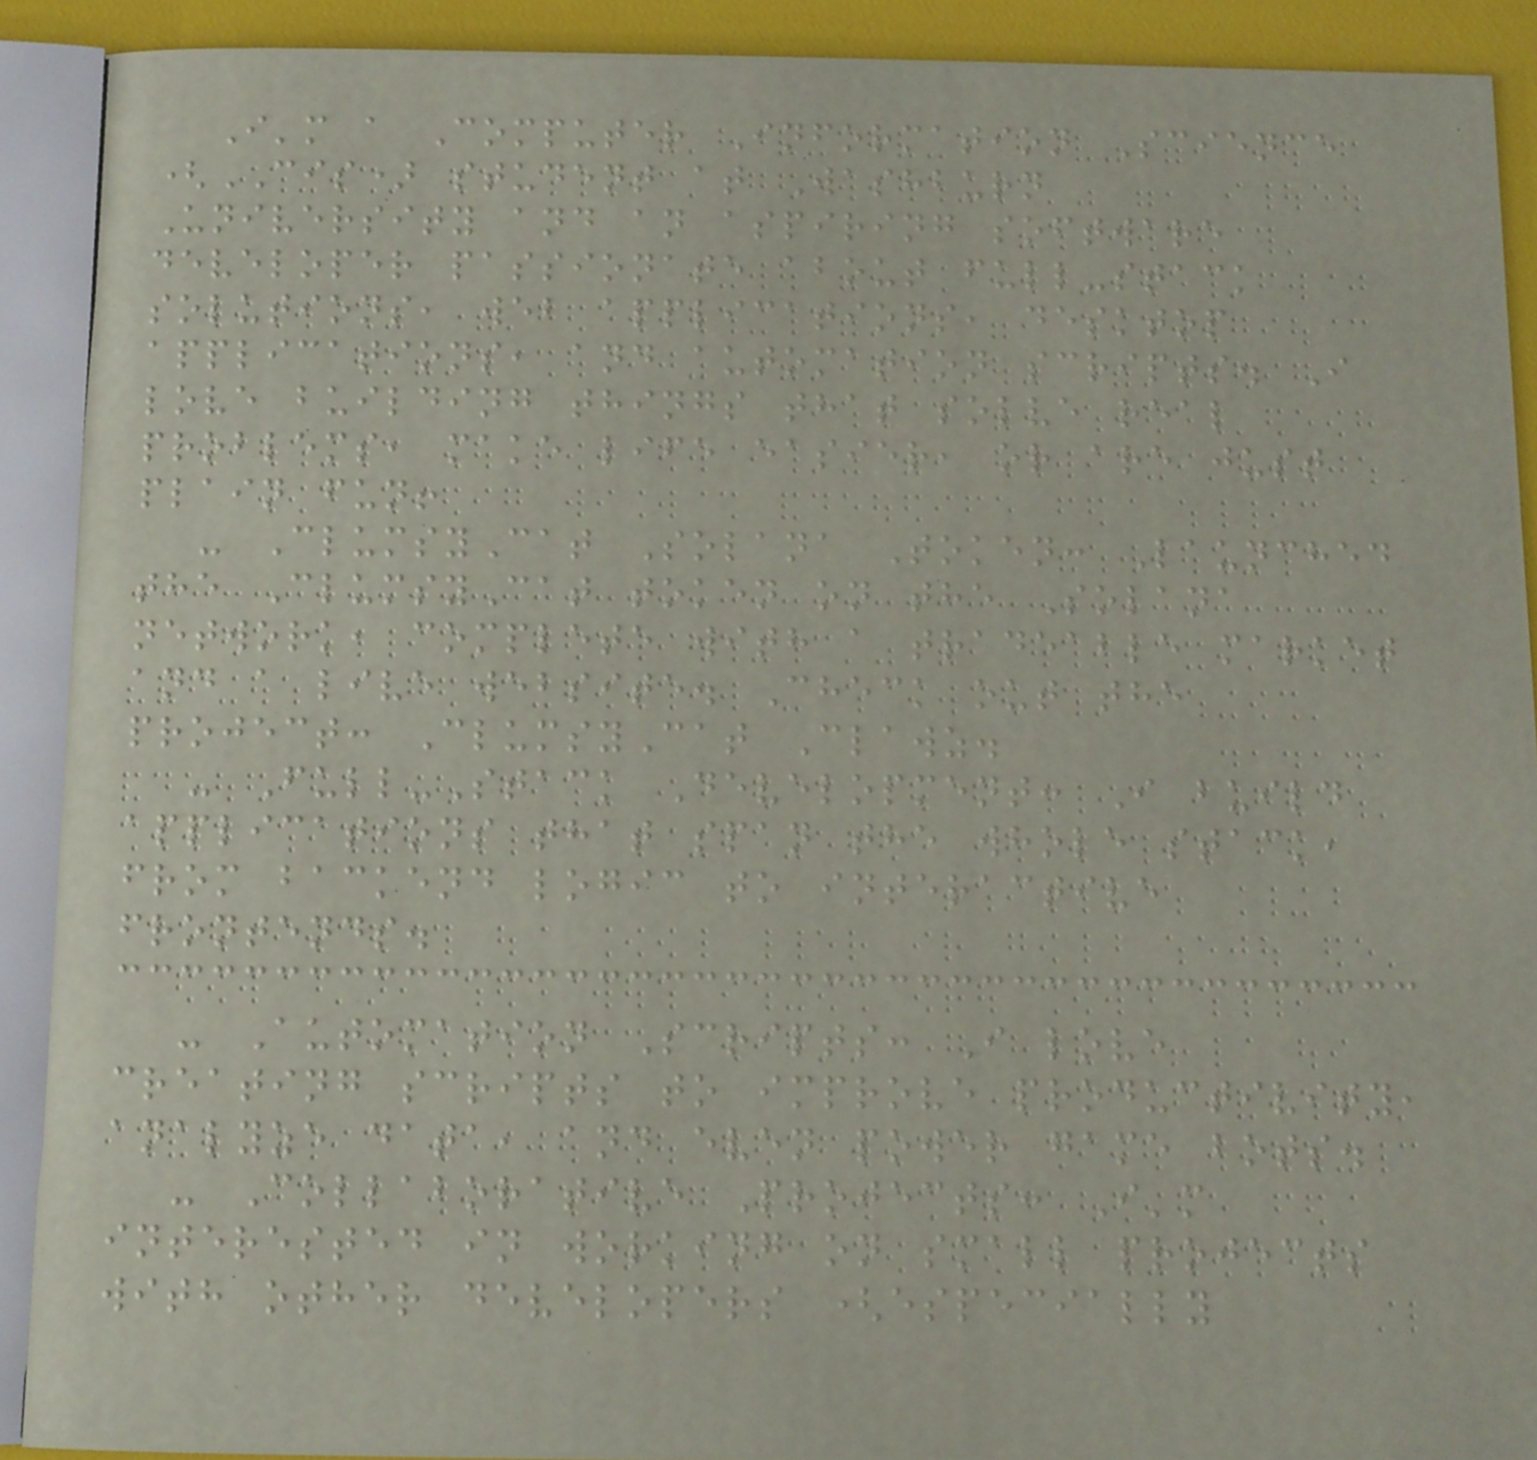I'm a Computer Information Science
(CIS) student at Washburn
University and an aspiring software
developer passionate about full-stack
solutions, web applications, desktop
applications, and automation scripts. I
love building things that solve real
problems, make life easier, or are just
plain fun!
- ClumsyCat Solana Token: Launched
the ClumsyCat token on the Solana
network, complete with a tradeable market
and a live website. Check out the
project: ClumsyCat Clawz.
- Full-Stack Development: I build
applications that span the whole stack,
from backend logic to interactive
frontends.
- Automation Scripts: I love
creating scripts to improve productivity,
analyze data, and even power game bots.
- Collaborative Projects: I'm
interested in working on small projects
with other developers (especially
